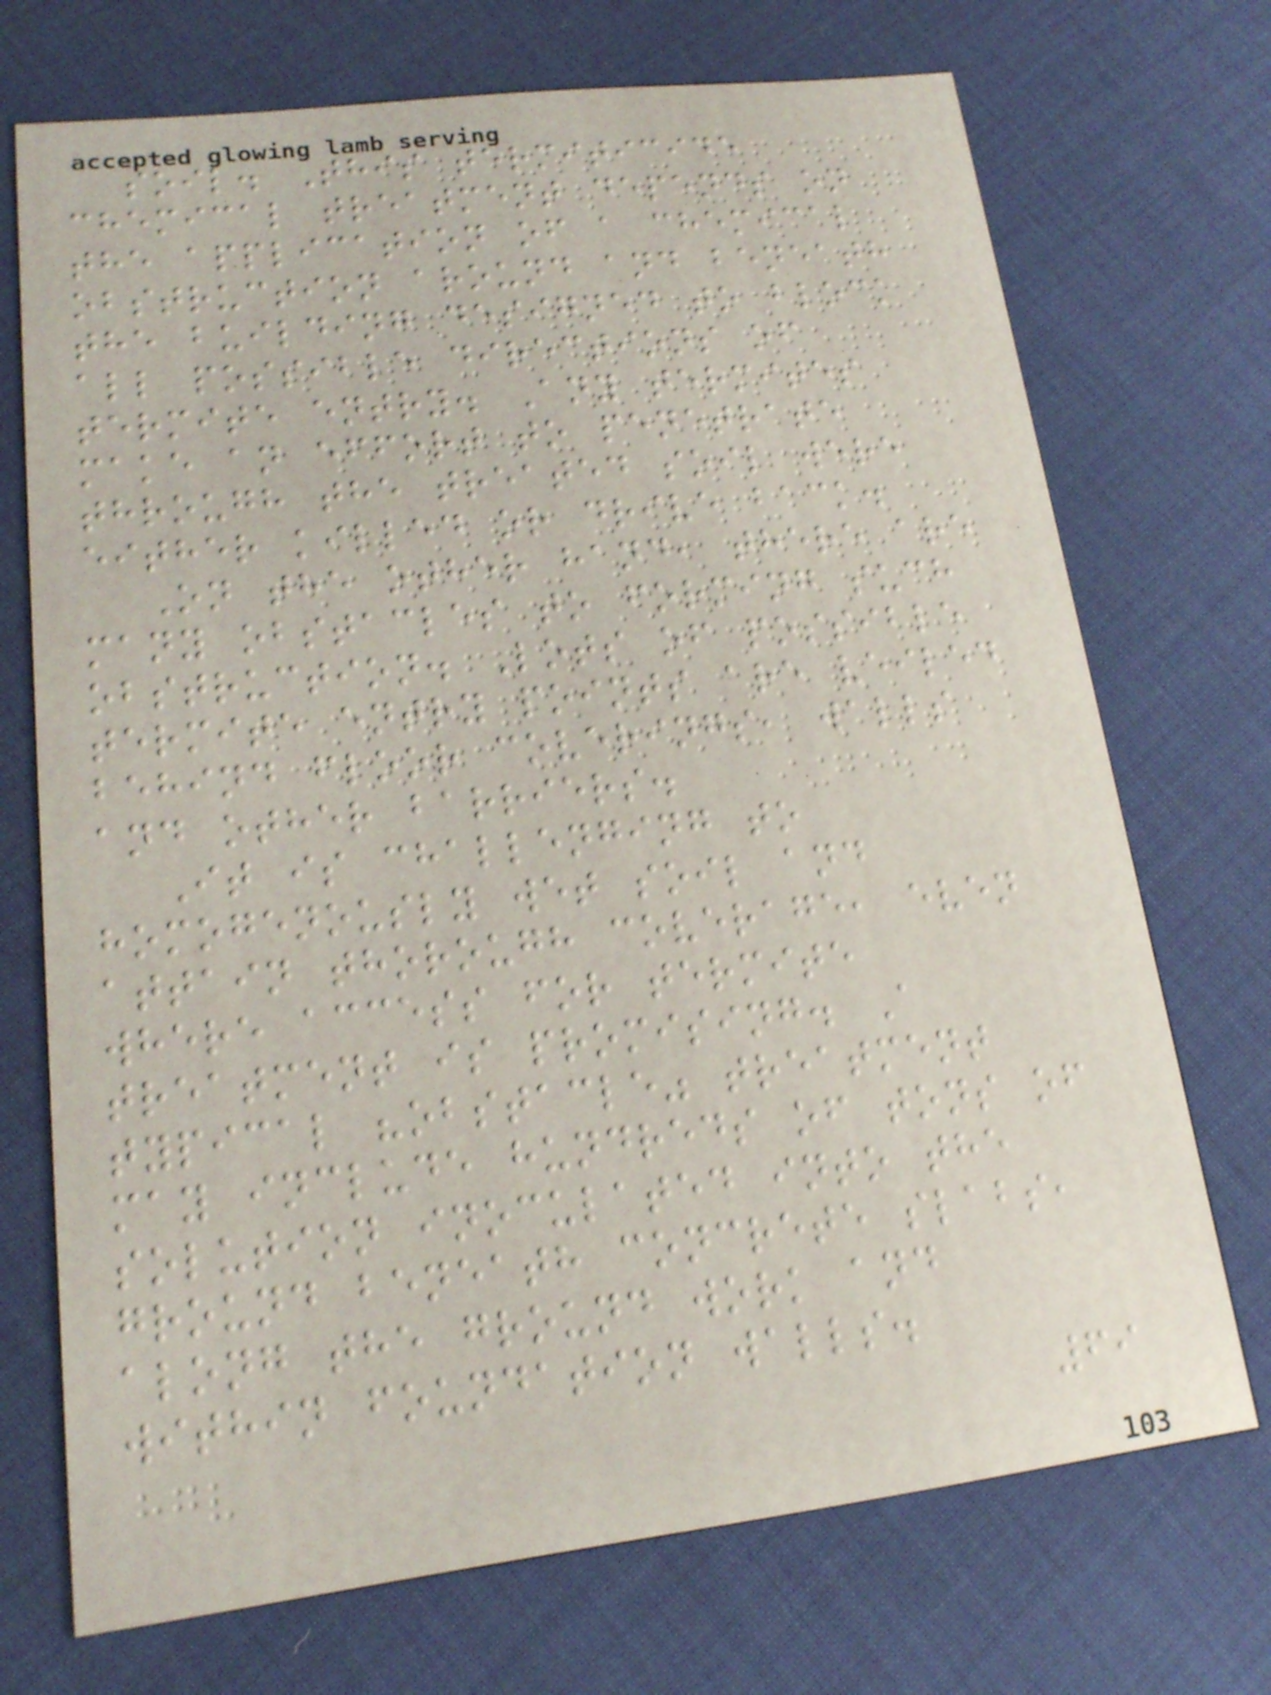soil. This termiticide
chemical treatment depends on
the application of a chemical
obstruction around and beneath
the building designed to block
all possible directions of
termite entry. Any termites
make an effort to penetrate
through the treated soil were
either killed or drive back.
On the other hand, there are
many obstacles to forming such
obstruction. Lots of possible
termite entry points are veiled
behind floor coverings, walls
and other barriers.
It is challenging to
homogenously wet soil and
attain thorough coverage, even
where access for termite
treatment is promising. A
typical "obstacle" treatment
may include hundreds of tons of
solution inoculated into the
ground beneath concrete slabs,
along the ground work and
within foundation walls.
69
